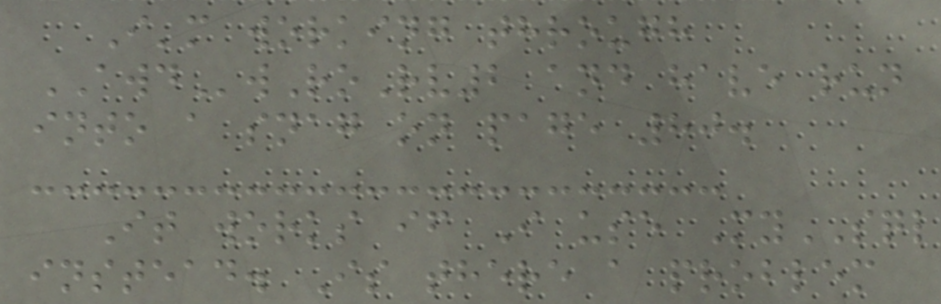I'm working through
AWDwRoRv2 and have run
into a snag on page 80.
It works if I use MySQL
instead. Is there a problem
